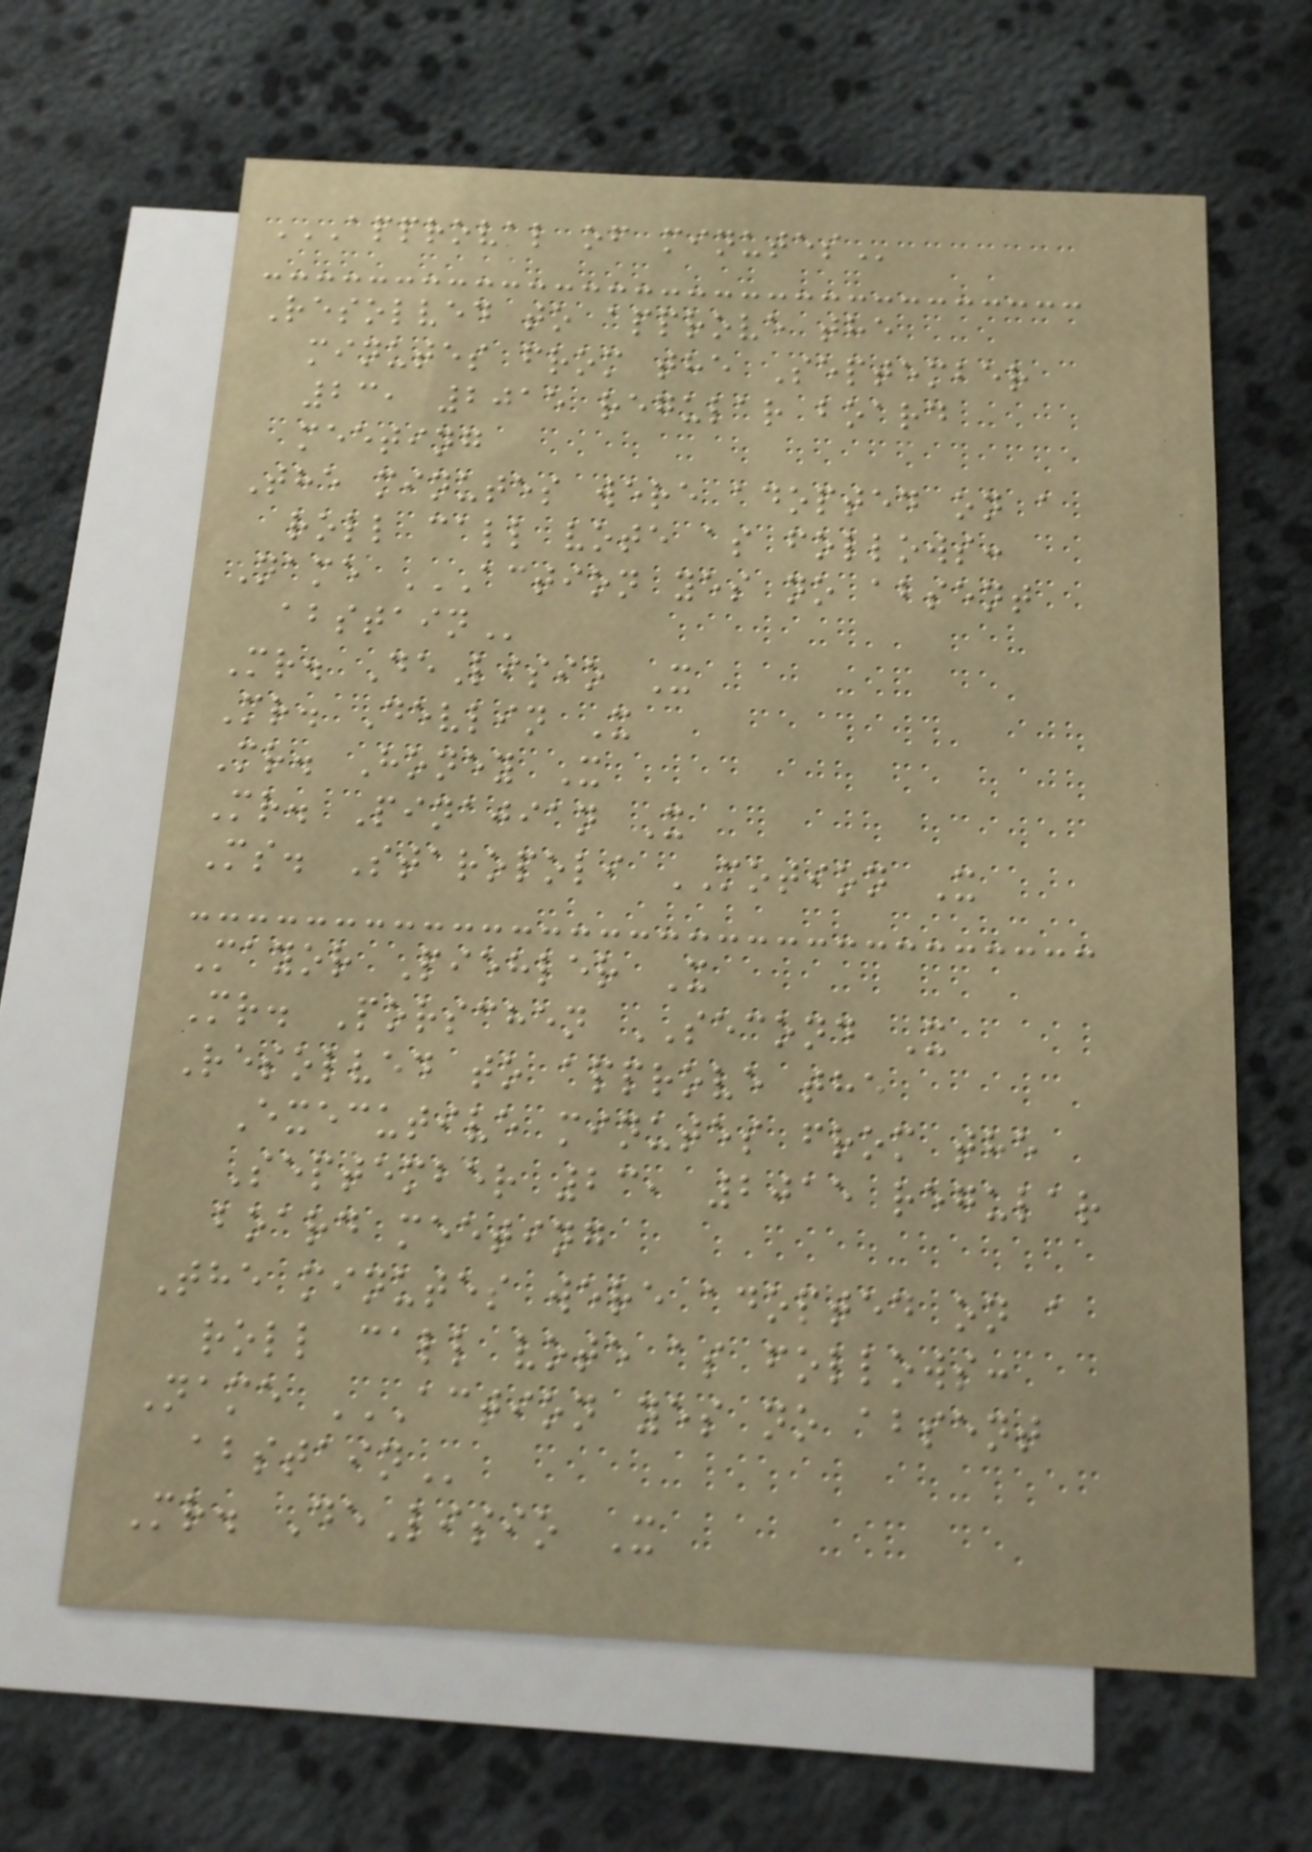APPROVAL OF MINUTES
Resolved to approve the
minutes from the September
23, 2015 regular board
meeting
The minutes were adopted on a
roll call vote as follows:
Name ACTION YES NO ABSENT
ABSTAIN
Mr. DeLisio X
Mr. Devlin X
Mr. Honey X
Mr. Pinajian X
Ms. Staropoli MOTION X
Mayor Piehler X
Mr. Porschen SECOND X
Resolved to approve the
Executive minutes from the
September 23, 2015 regular
board meeting
The minutes were adopted on a
roll call vote as follows:
Name ACTION YES NO ABSENT
ABSTAIN
Mr. DeLisio X
